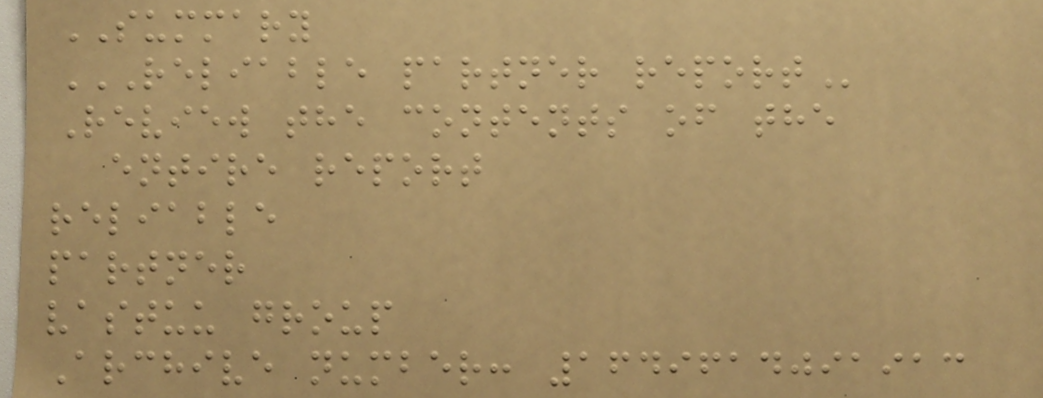SUMMARY
RELIABLE PARTNER REPORT
Review the contents of the
entire report
reliable
partner
vastuu group
Archive number: 1649614091913
